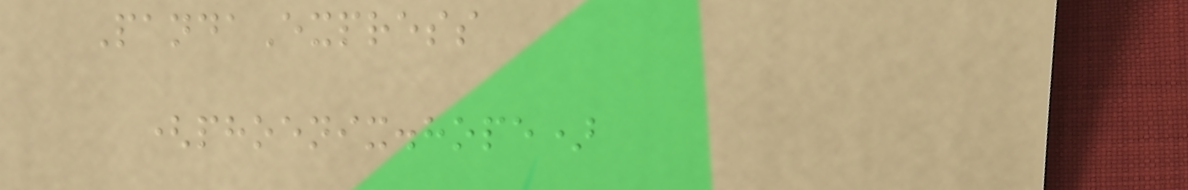PandaExpress
(phoenix.hope)
